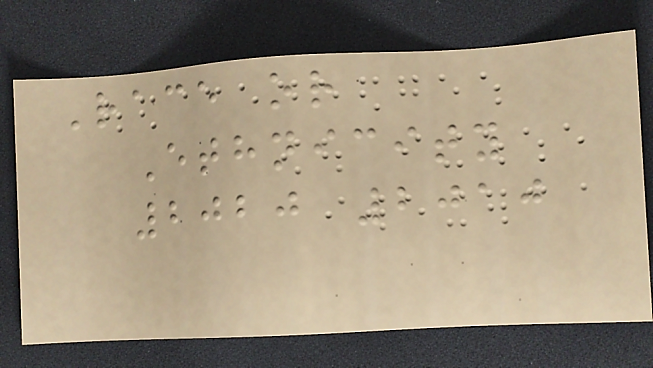Race or
Ethnicity
2020 2010
